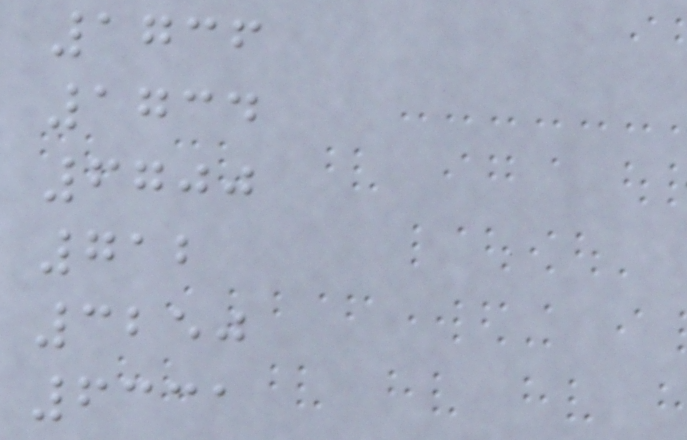1736
1734
6700
712
3250
6331
